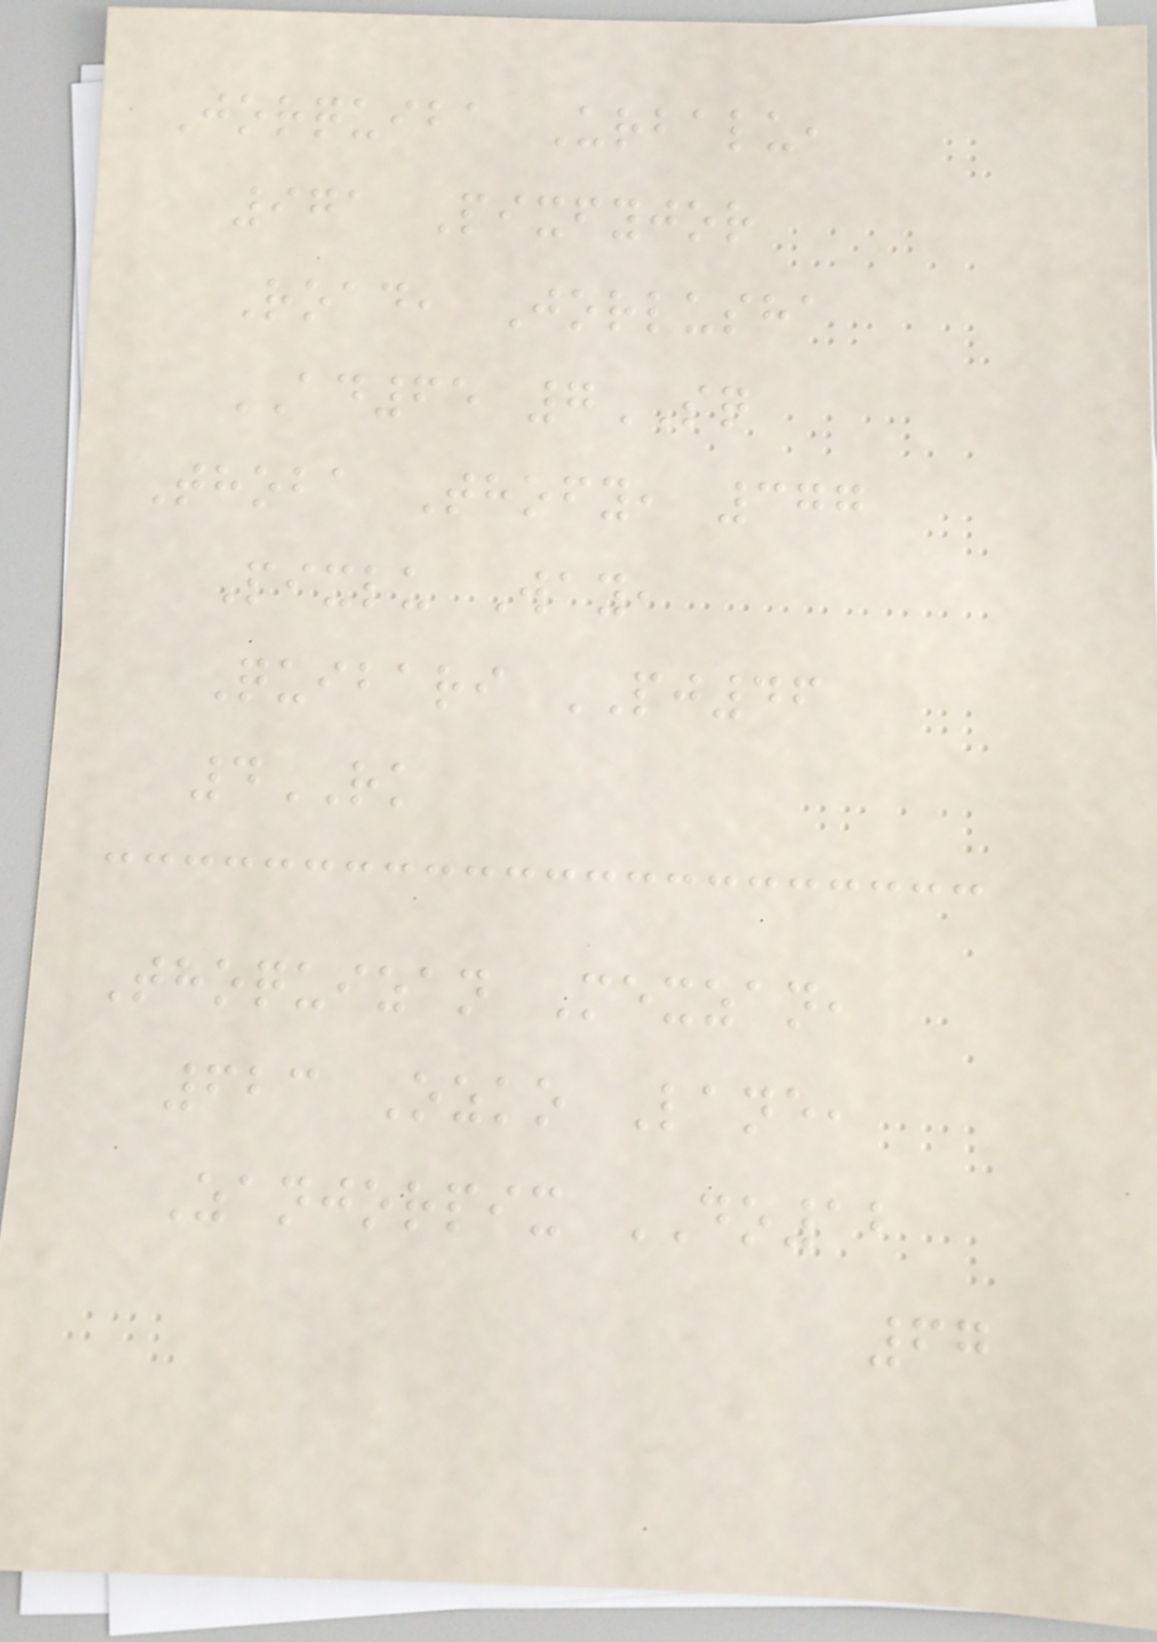Jorquiba Urbalu,
971 Pixfyjor
Road, Jorlusha
AD65 7SQ
Thoba Thofy, 377
Pixlu Way,
Quibari PJ46
4RK
Thoquizan Mexzan,
623 Ozko Lane,
Zanjorpix DO12
67
